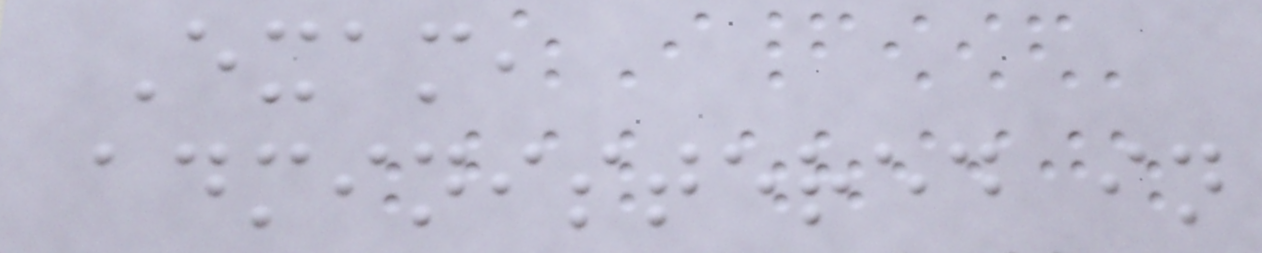Exam,
administered in
